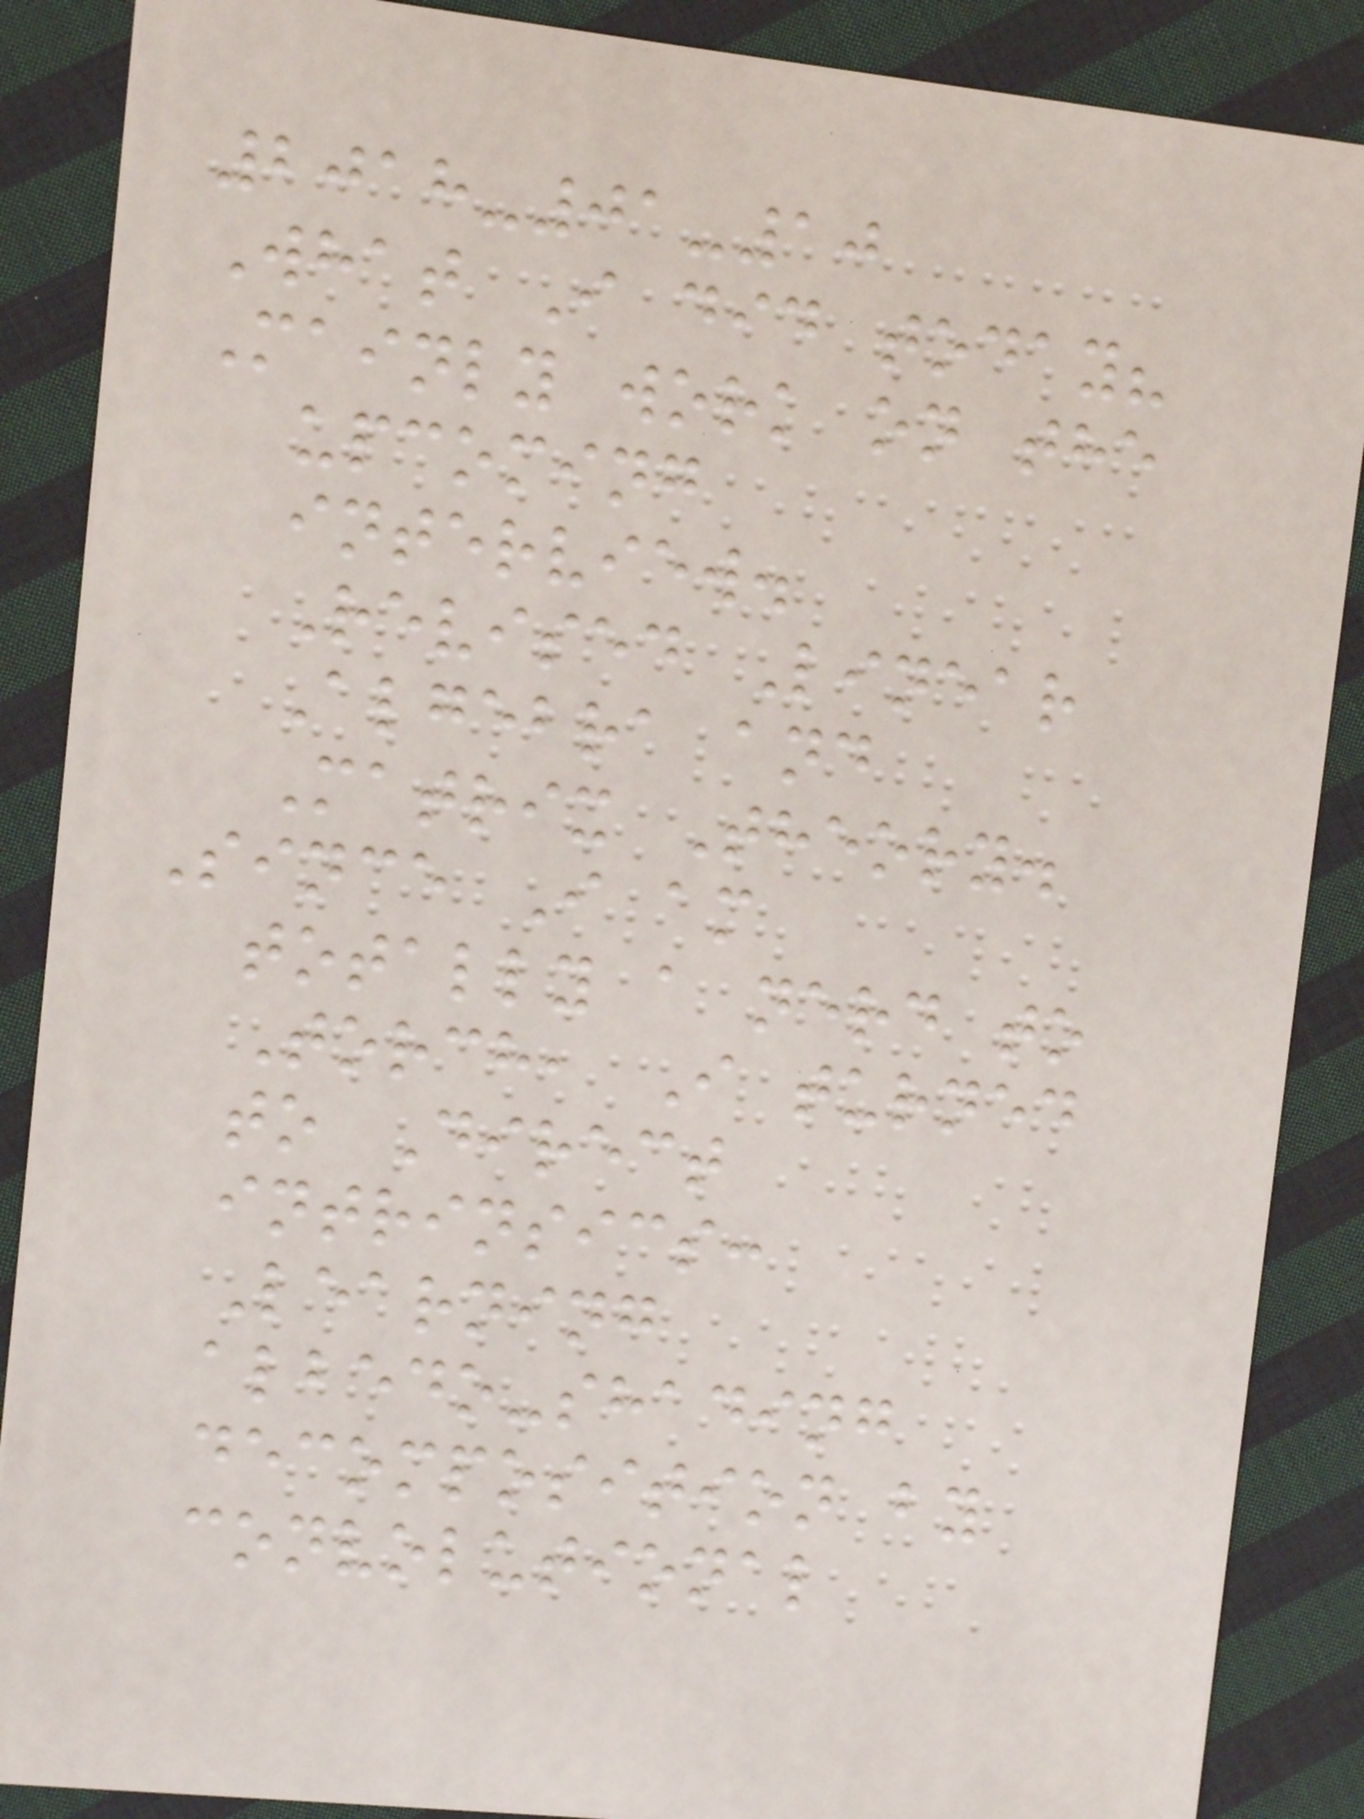2018-01-10
What I did today?
Mainly work on the
upcoming
interview.
Revised Linear
Algebra and
Matrix Theory.
Since I am
totally a nerd to
Torch, I turned
to Direct
intrinsics:
Learning
albedo-shading
decomposition by
convolutional
